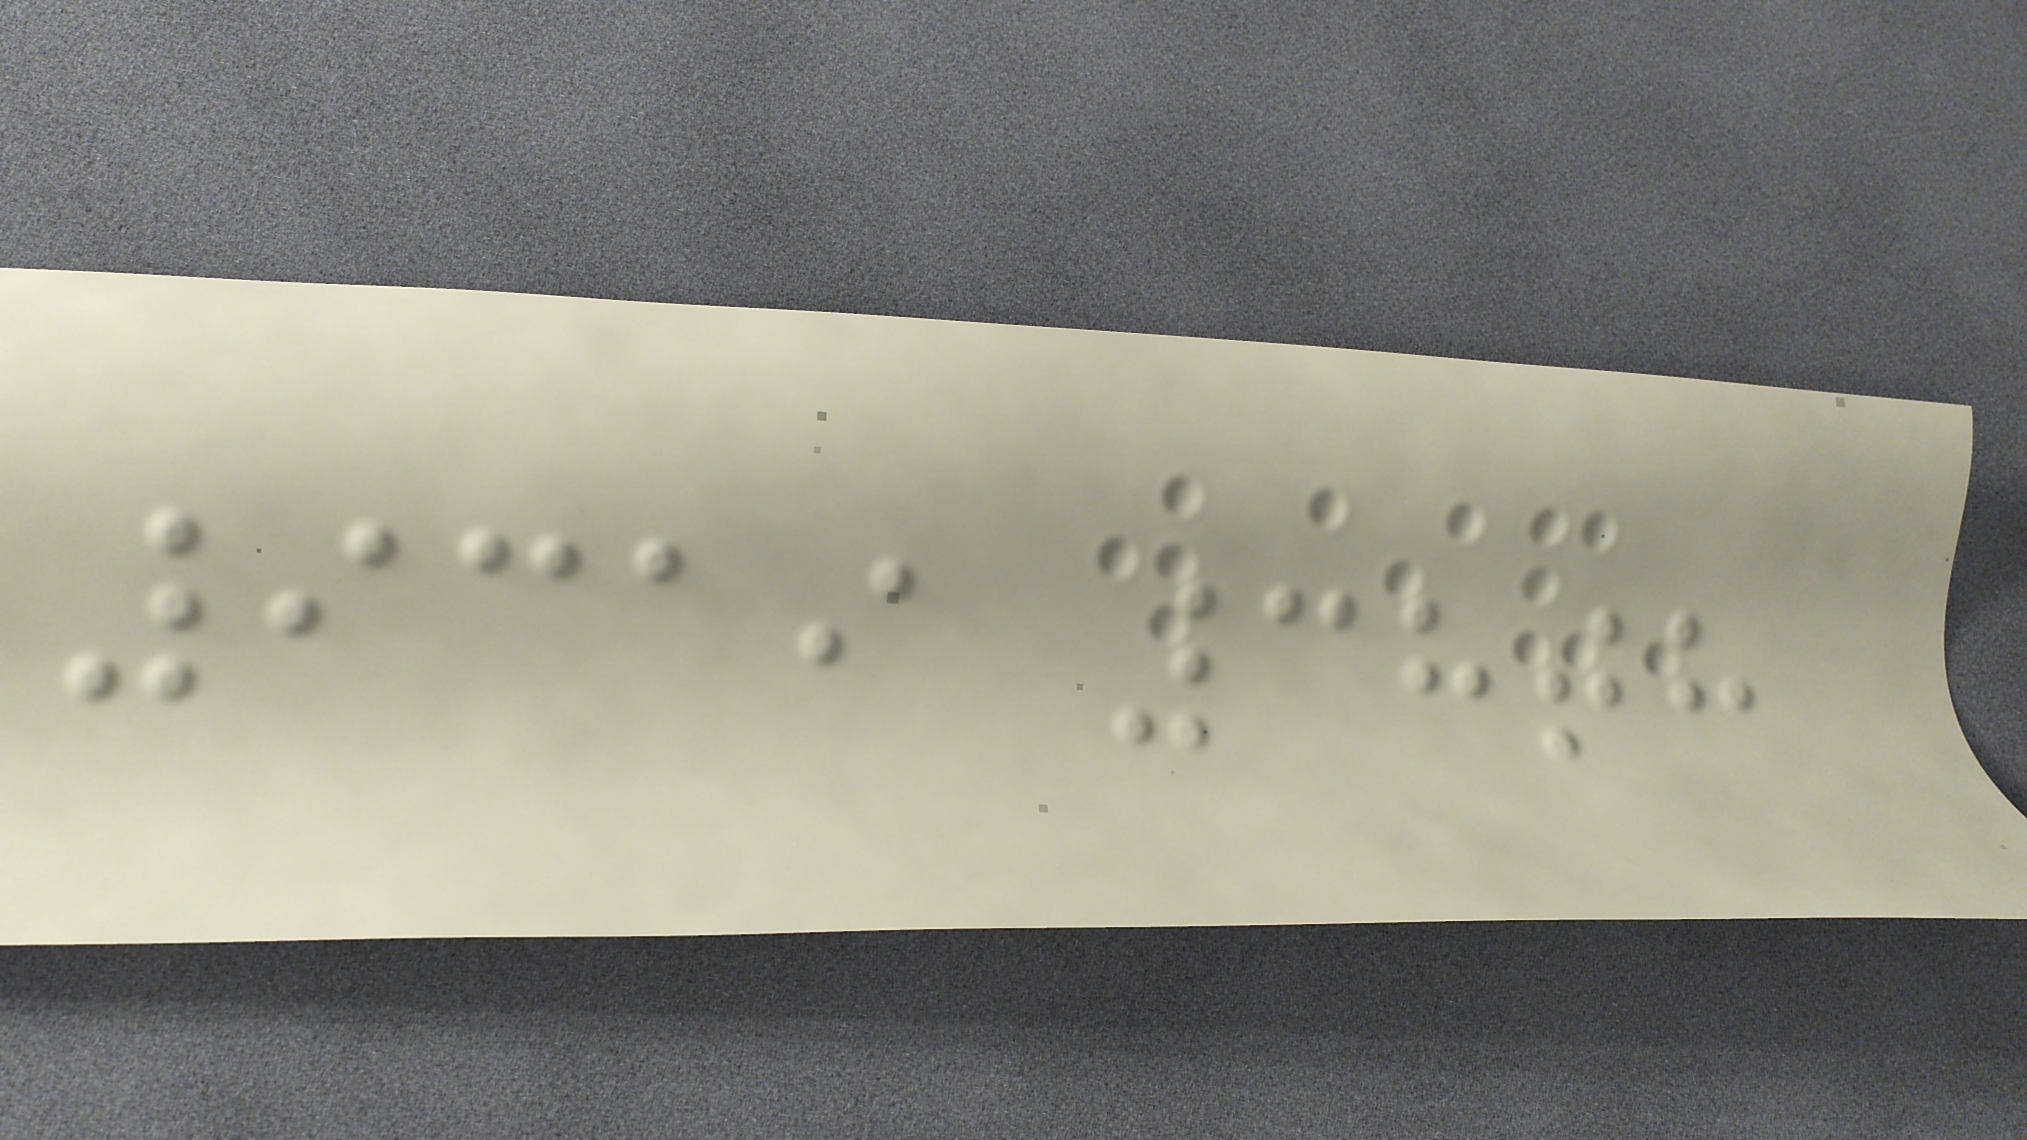9319 38th
